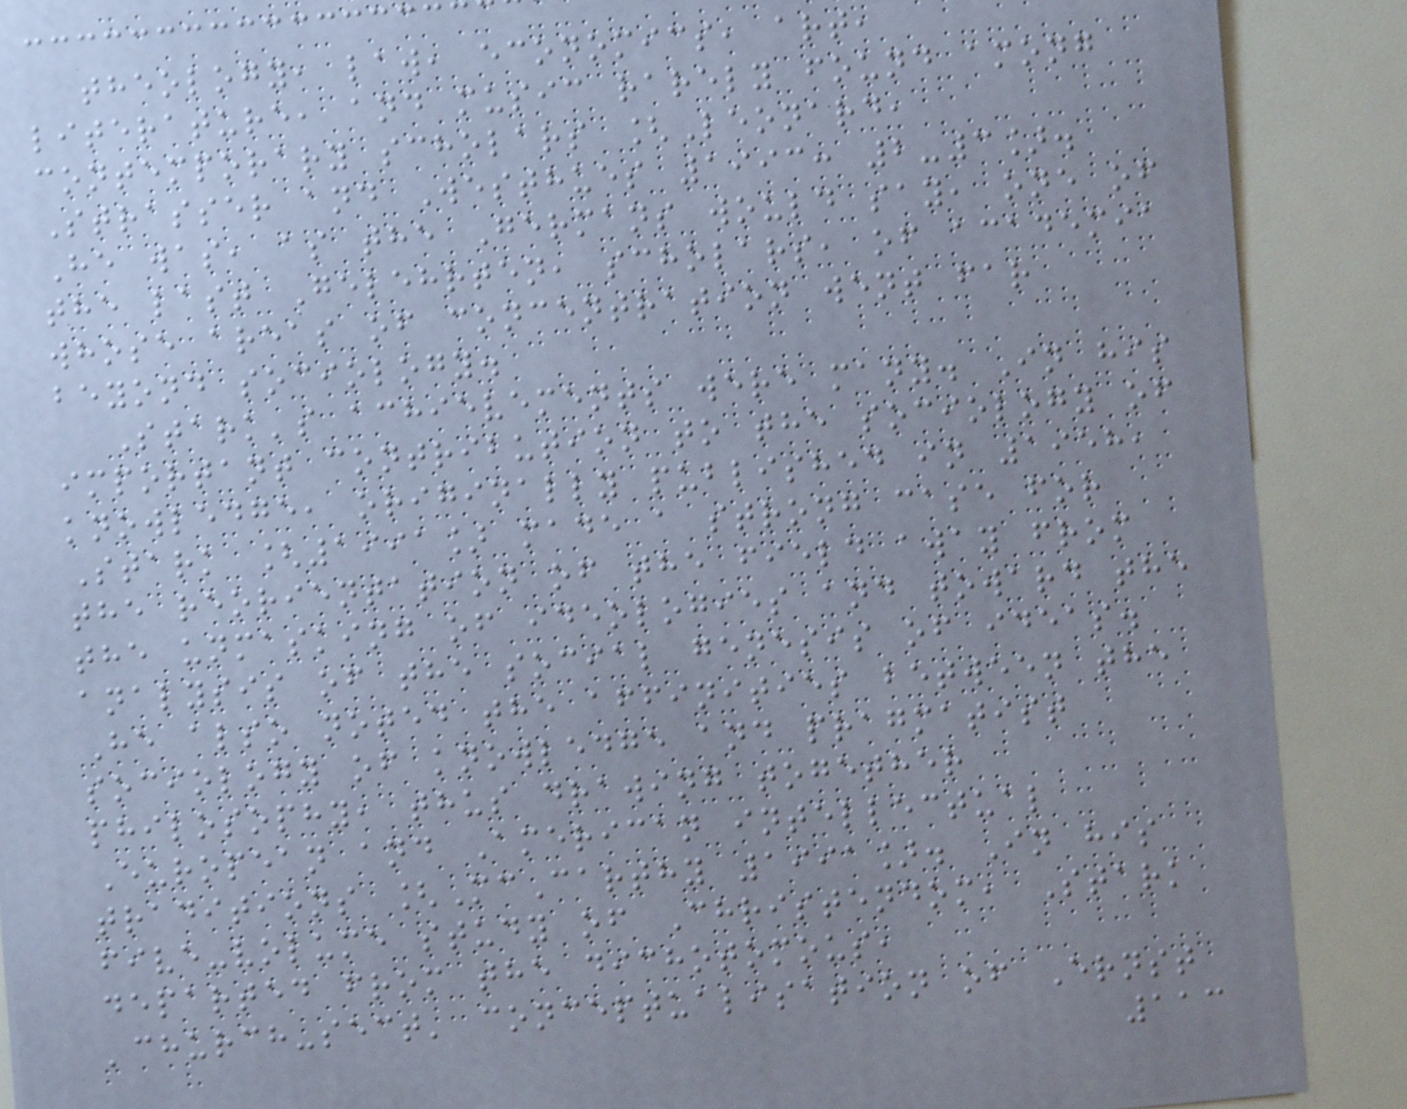theology, law, economics, art,
literature, and music rarely found among
contemporary scholars [Leonard,
Strasser and Westhues 1993: 2-3].
He was, as the Germans would say, one of
the last Gelehrten, scholars, of academia
whose areas of concentration went far
beyond sociology.
Stark's achievements were many. In his
important contribution to the sociology of
knowledge, originally published in 1958,
Stark [1991] made a strong case for
the reorientation of the field away from
the unmasking of ideologies and toward the
analysis of the social genesis of ideas.
He also noted the affinities between the
sociology of knowledge and pragmatist
philosophy, thus drawing together
European and American intellectual
traditions [McCarthy 1991]. In his
five-volume study of Christendom, Stark
departed from the dichotomous,
'church-sect' conceptualisation of Ernst
113
